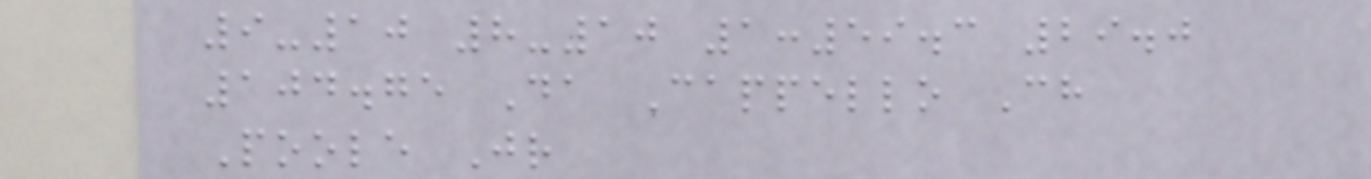9-10 8-10 1:59.3 29.0
104.75 Da Cappello Ch
Poole Jr
